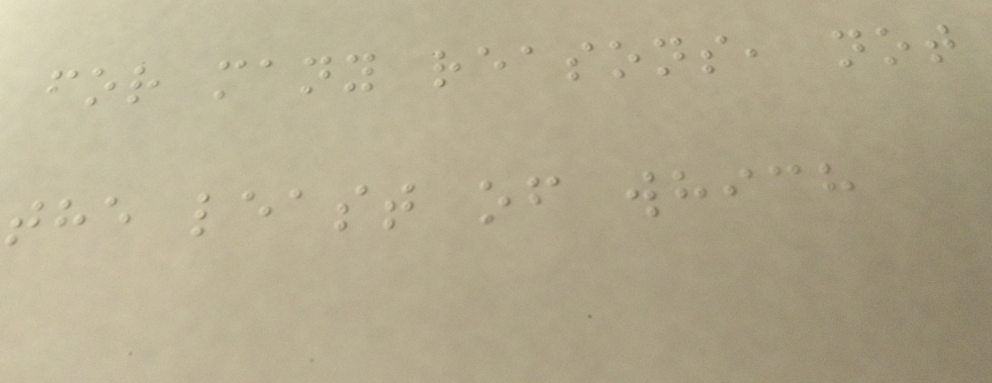for many reasons, not
the least of which
